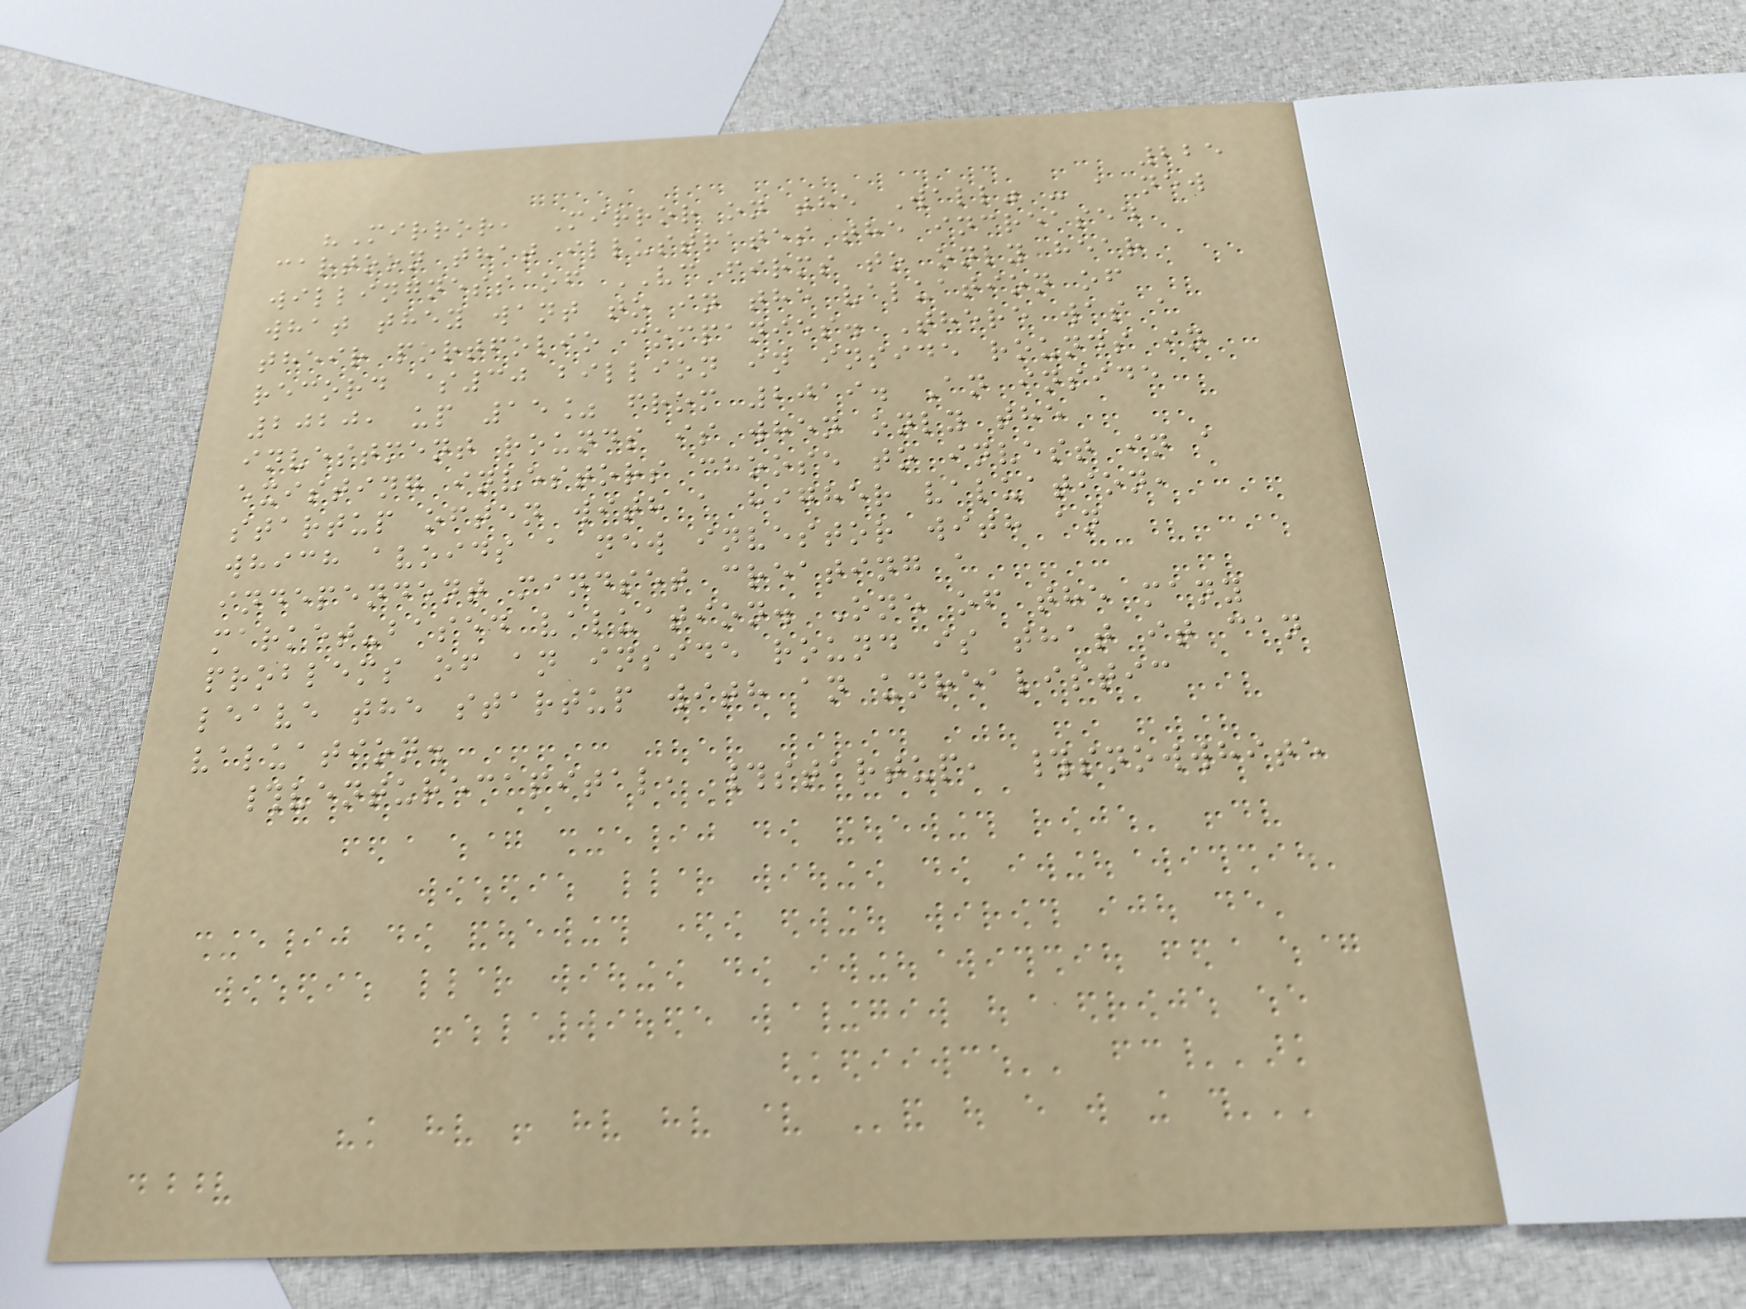225
"Mirror, Mirror on the Wall" - a new
cartoon that illustrates the increased
willingness of VC firms to only hear
what they want to in the valuation of
their portfolio companies. There was a
record $30 billion in inside rounds in
2020, up 15% from 2019. An inside
investment rounds is when only the
existing investors choose to invest in a
startup often with a higher valuation,
which avoids a new investor with an
independent mindset creating a
market-based valuation. One of the many
problems of an inside round is that it can
leave the startup with an unrealistic
valuation.
#venturecapital, #startup, #snowwhite
